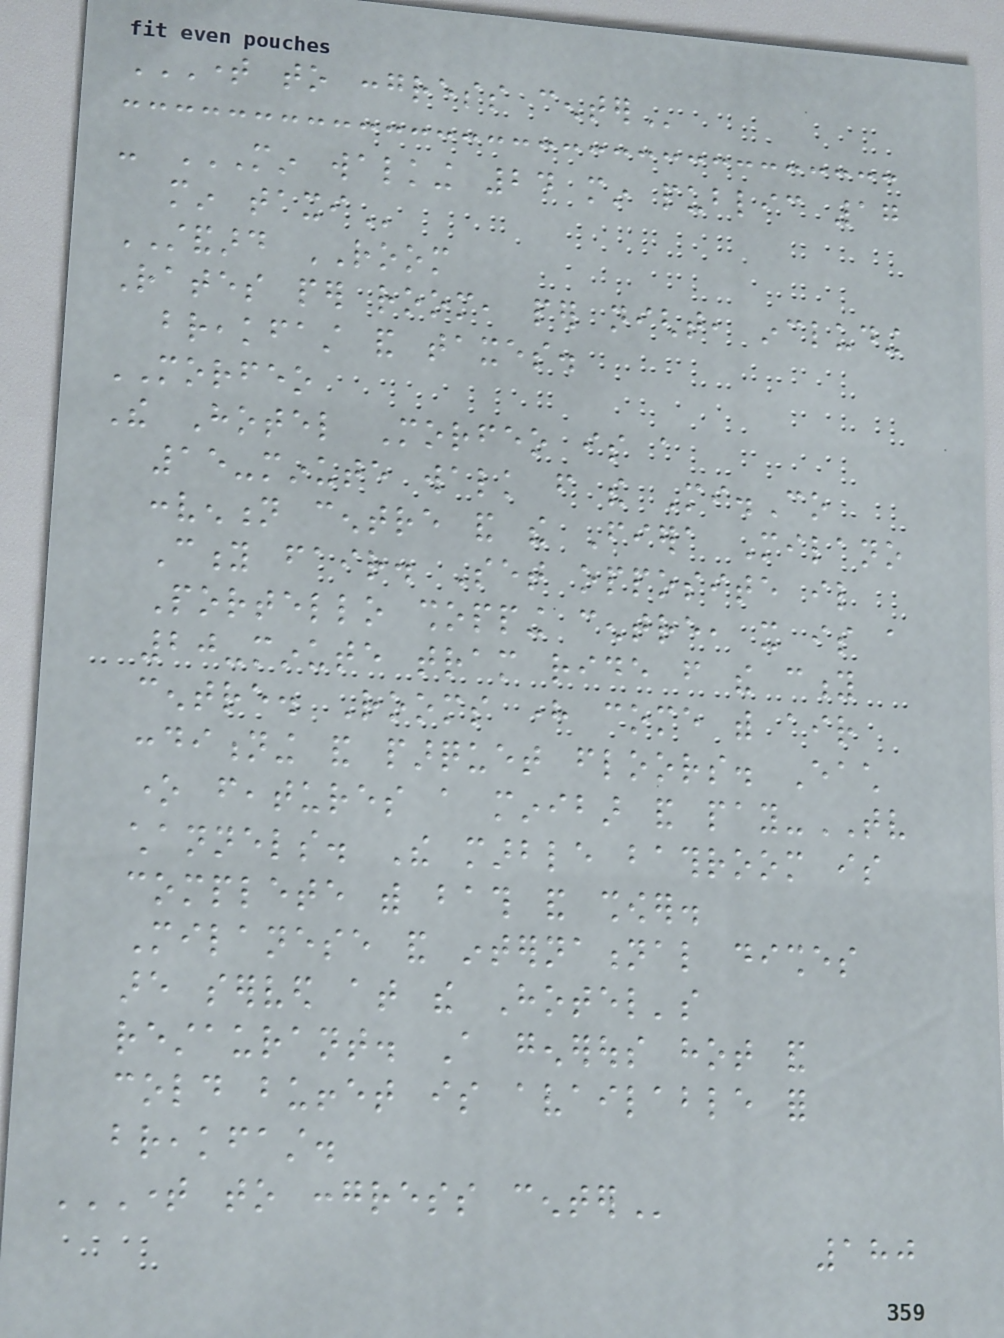TIME TO CONGRESS CENTER
- MIN WALKING 24 MIN PUBLIC 17
MIN TAXI
STANDARD ROOM
Rates per room, per night, including
breakfast and taxes.
MORFEO
The Hotel Morfeo is a
15-minute walk from the Mi.Co
convention centre and the Fiera Milano
City fair. Set opposite il
Portello shopping centre, it is a
20-minute tram ride from the city
centre. Rooms here come with air
conditioning and parquet floors. Each
one features a minibar and pay-TV
channels. The marble bathroom is
complete with bath and shower.
Milanese and international dishes
are served at the Hotel's
restaurant. A generous hot and
cold buffet is available for
breakfast.
TIME TO CONGRESS CENTER
180
